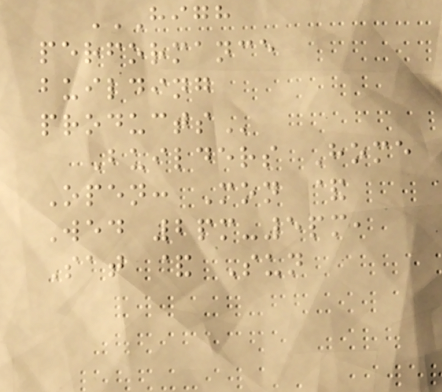HIGH
PERFORMANCE
BUILDING
PRODUCTS
Builders Home
Open: Mon &
Wed 2pm-5pm,
Sat & Sun
